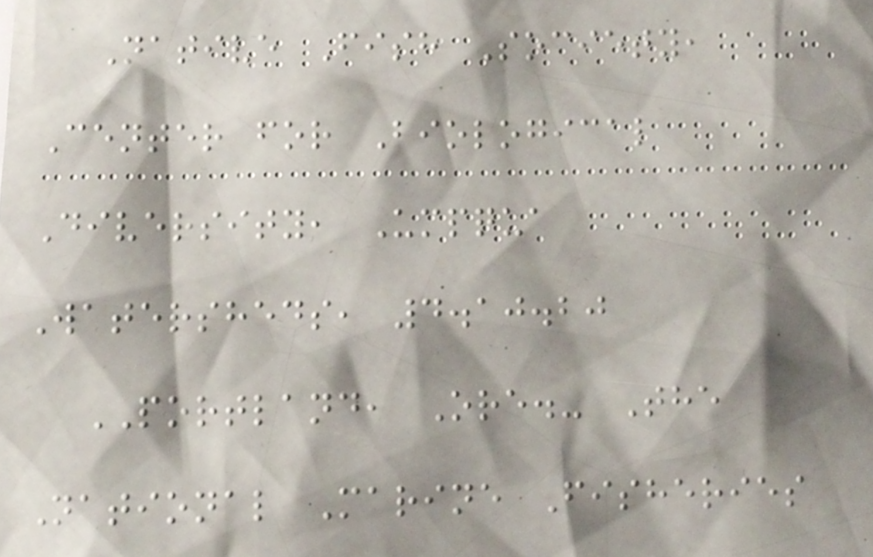Native Fish Society,
Center for Biological
Diversity, Umpqua
Watersheds, 4.10.20
PORTLAND, Ore.- The
National Marine Fisheries
